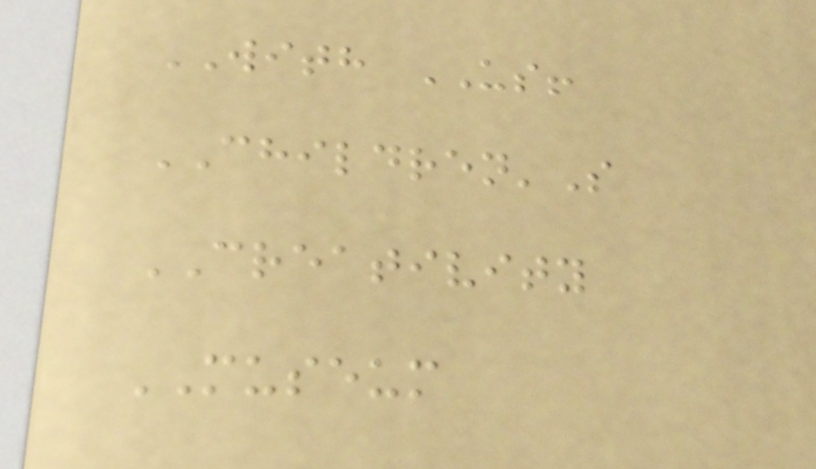WITH US!
CHILDREN'S
CREATIVITY
MUSEUM
